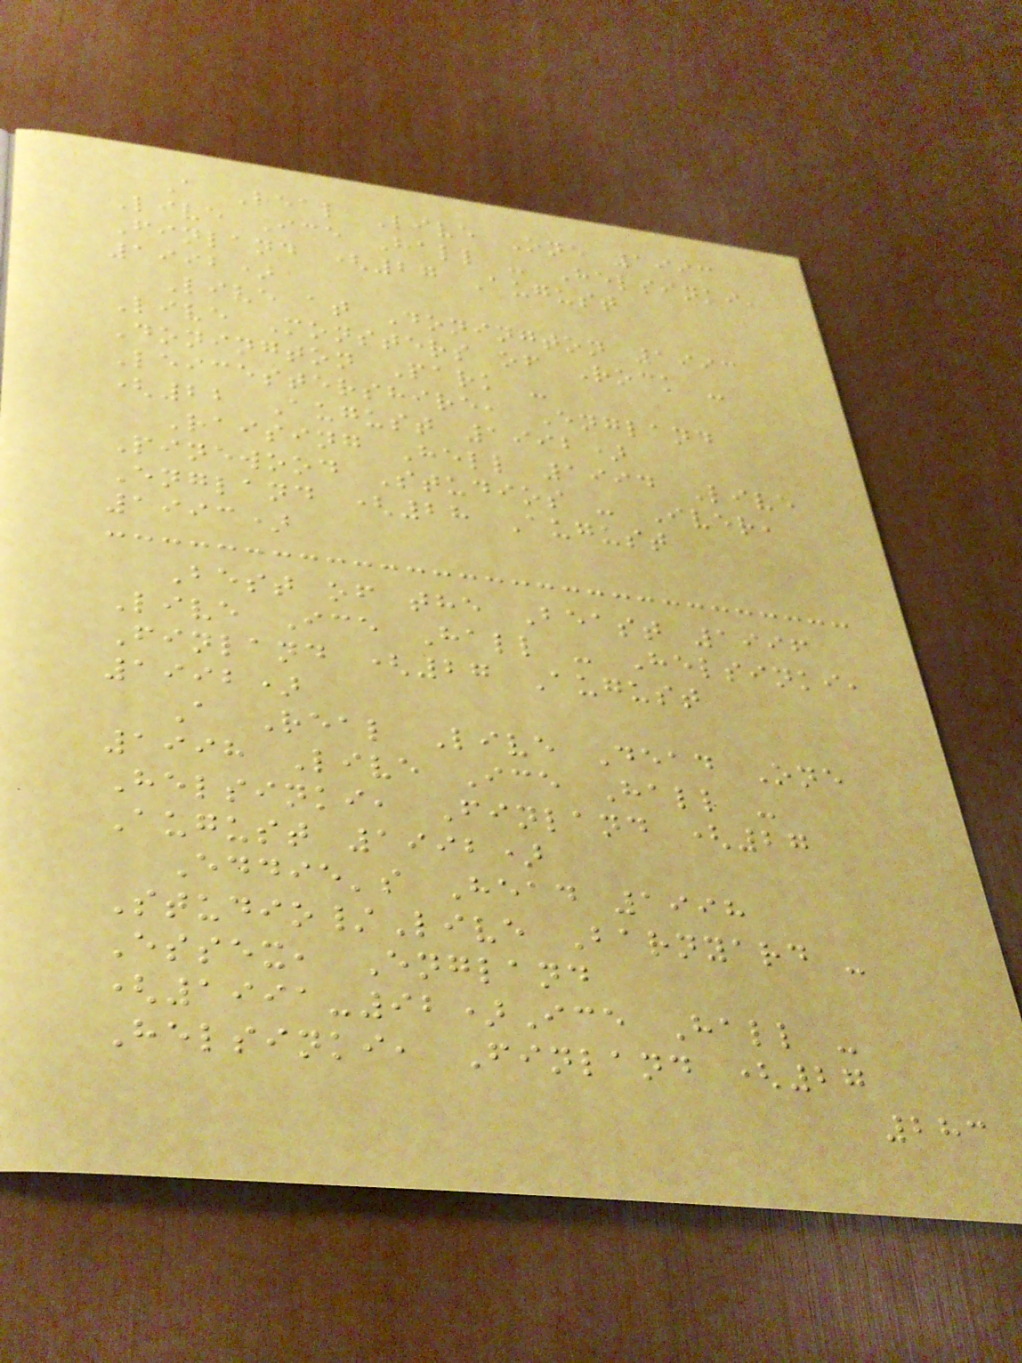A Real Live One 1993
Live Ice Hall - Helsinki,
Finland (27 August
1992)
Live at Donington 1993
Live Monsters of Rock -
Donington Park -
Leicestershire, England
(22 August 1992)
Raising Hell 1994 Live
Pinewood Studios - Iver,
England (28 August
1993)
Best of the Beast 1996
Live Ice Hall - Helsinki,
Finland (27 August
1992)
A Real Live Dead One
1998 Live Ice Hall -
Helsinki, Finland (27
August 1992)
Eddie's Head 1998
Studio/Live Barnyard -
Essex, England
(1991-92)Ice Hall -
Helsinki, Finland (27
283
